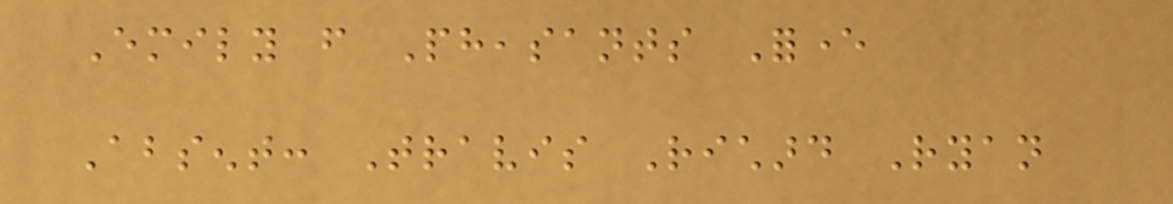Emily from Pheasants Forever
Absent: Travis Richard Ryan
